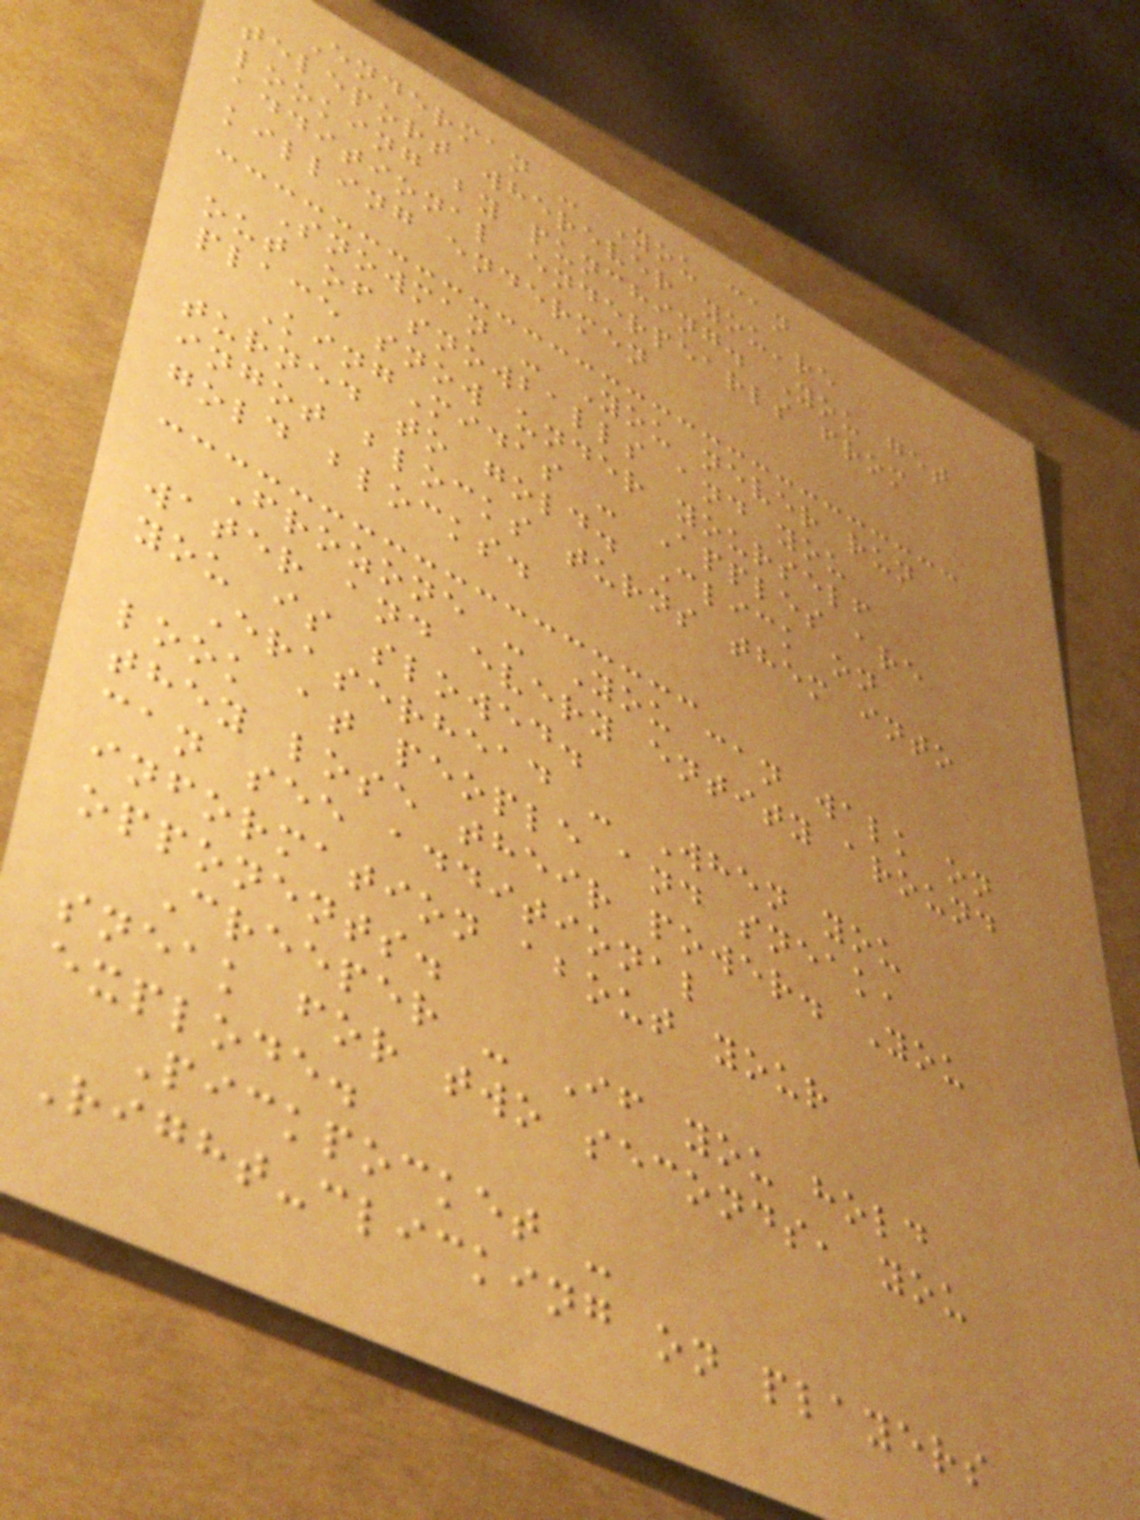Enderman - You can
teleport wherever you're
looking by punching. You get
additional enderpearls from
killing endermen
Snowman - You never run
out of snowballs and you
place snow under yourself
KingMidas - Apples are
turned to gold. Click on
ingot blocks turns them into
gold blocks.
Frozone - You can walk on
water and every entity around
you is slowed.
Eraserhead - When you
look at people and sneak,
they lose their power. You
can see additional
information about your
opponents.
Creeper - If you hold
sneak for two seconds, you
explode.
Pickpocket -
Right-clicking on players
